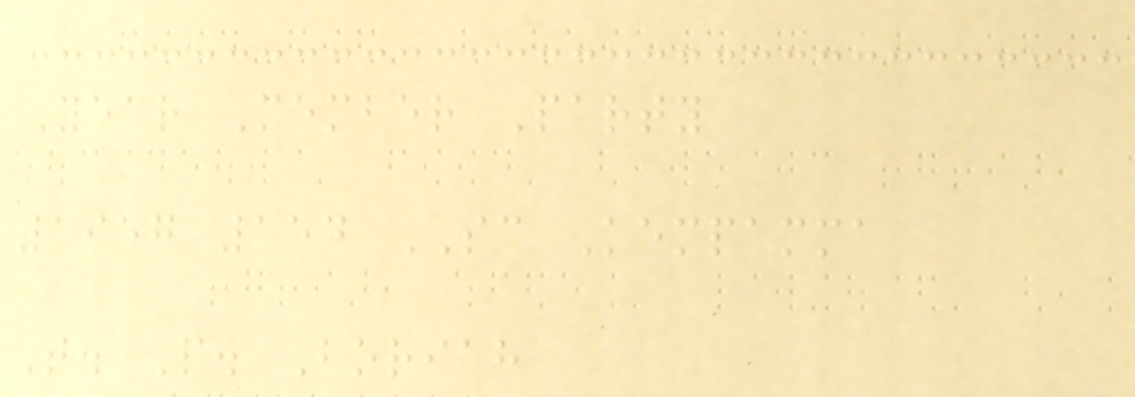Year Member Party
1957 154 SC Kempamma
T. P. Boriah
